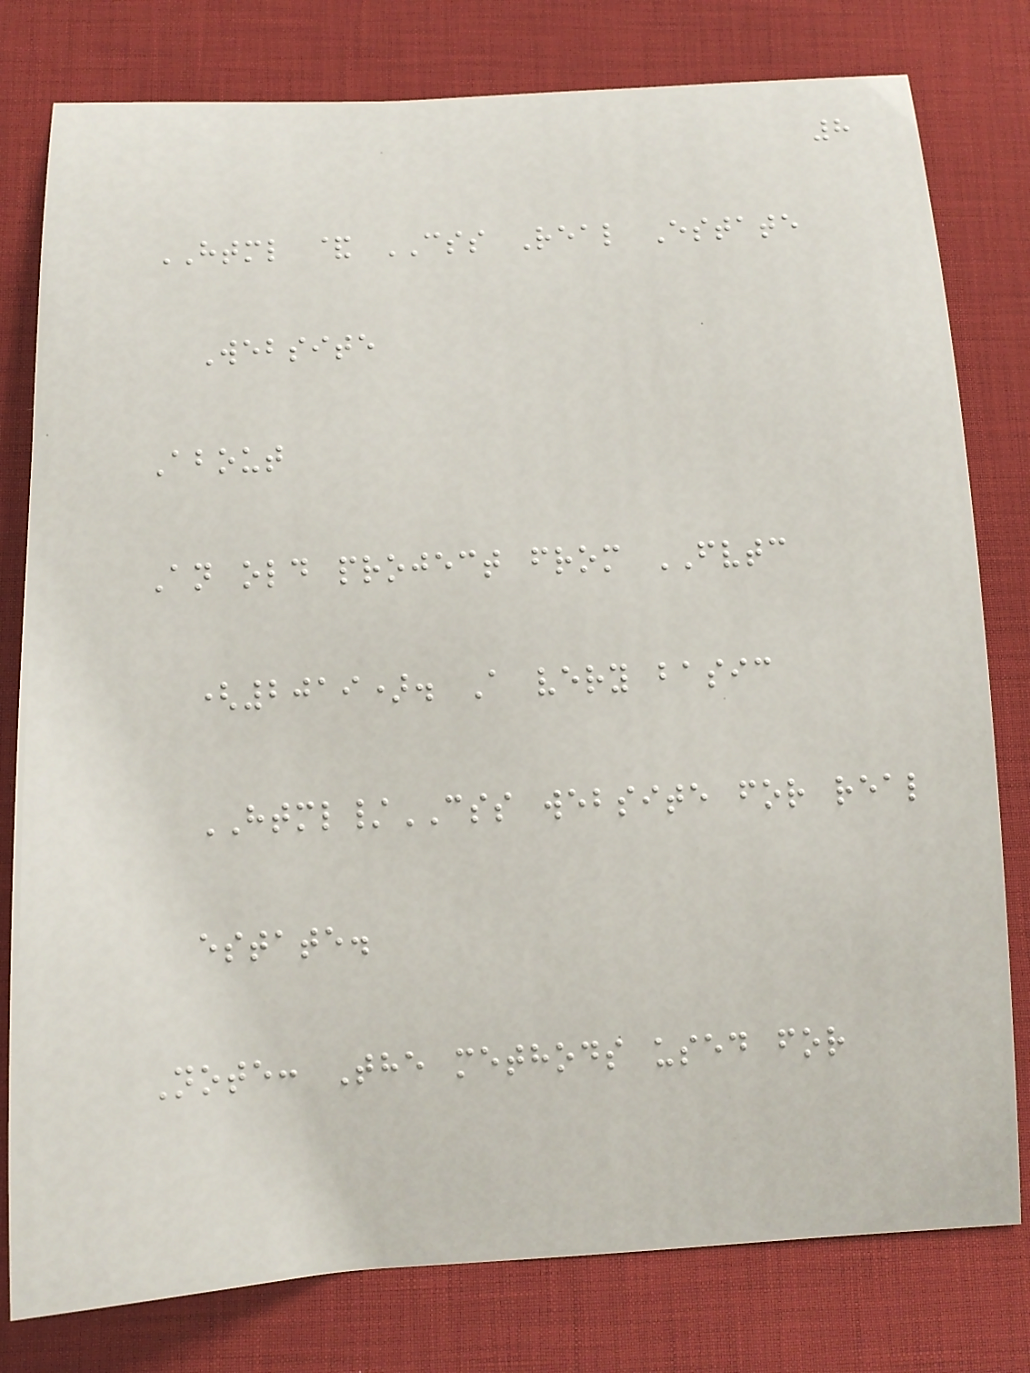8
HTML & CSS Real Estate
Website
About
An old project from FVTC
(2019). A very basic
HTML/CSS website for real
estate.
Note: The methods used for
